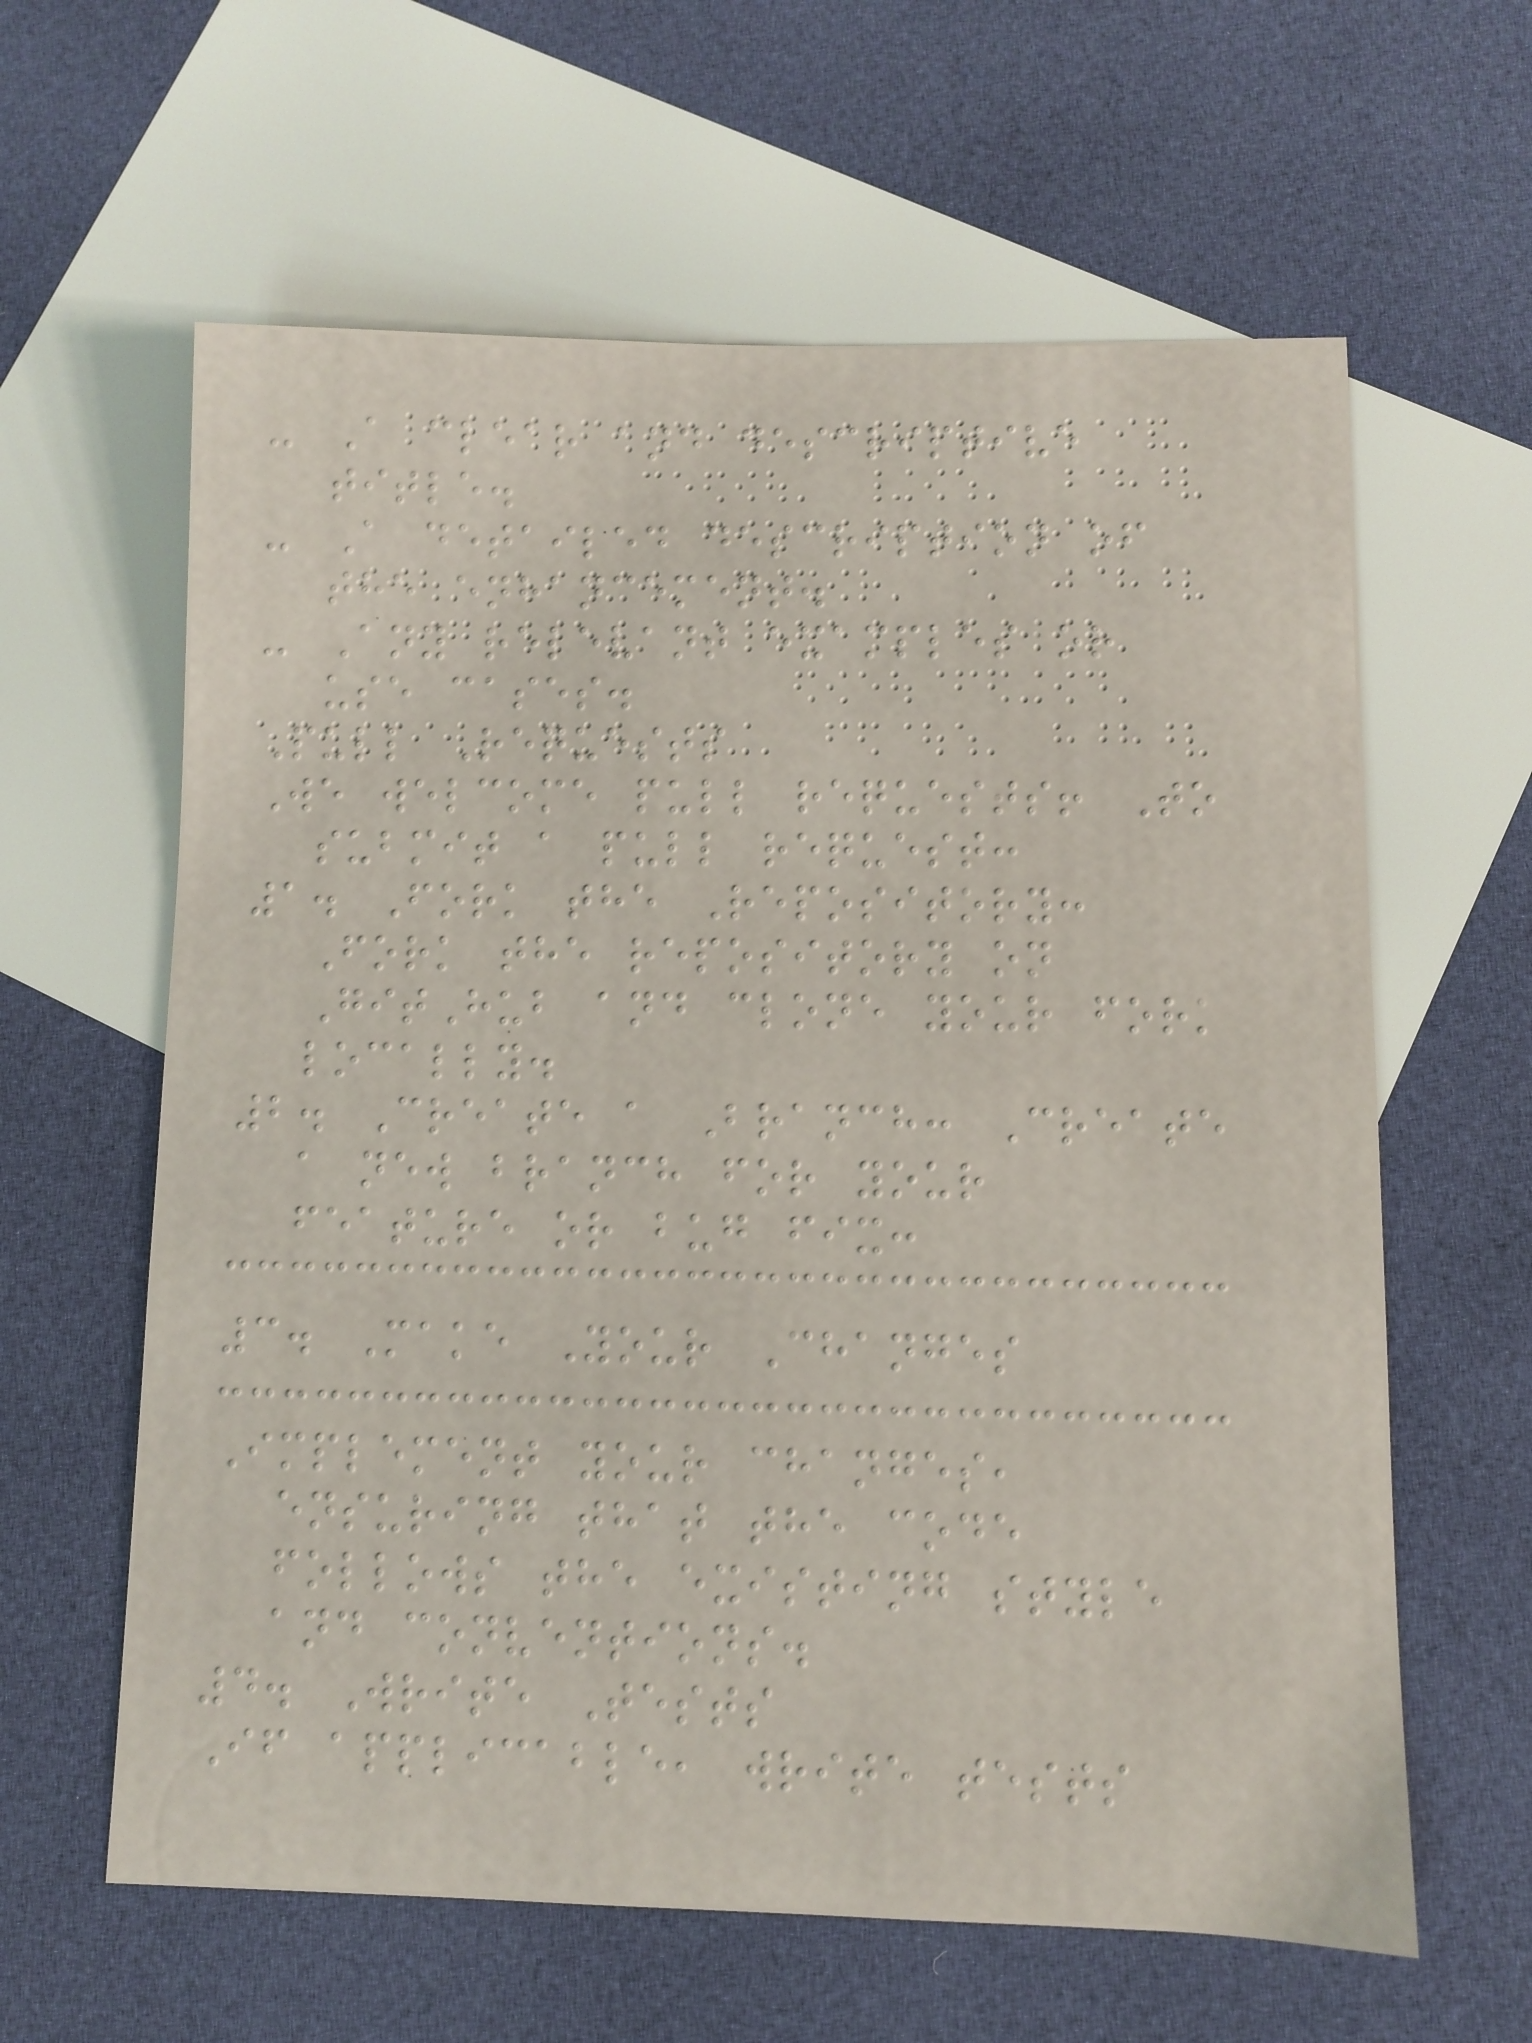- A clear and descriptive
title.
- A detailed description of
the enhancement.
- Any relevant examples or
use cases.
Pull Requests
We welcome pull requests! To
submit a pull request:
1. Fork the Repository:
Fork the repository on
GitHub and clone your fork
locally.
2. Create a Branch: Create
a new branch for your
feature or bug fix:
3. Make Your Changes
Implement your changes,
ensuring that the code
follows the existing style
and conventions.
4. Write Tests
If applicable, write tests
